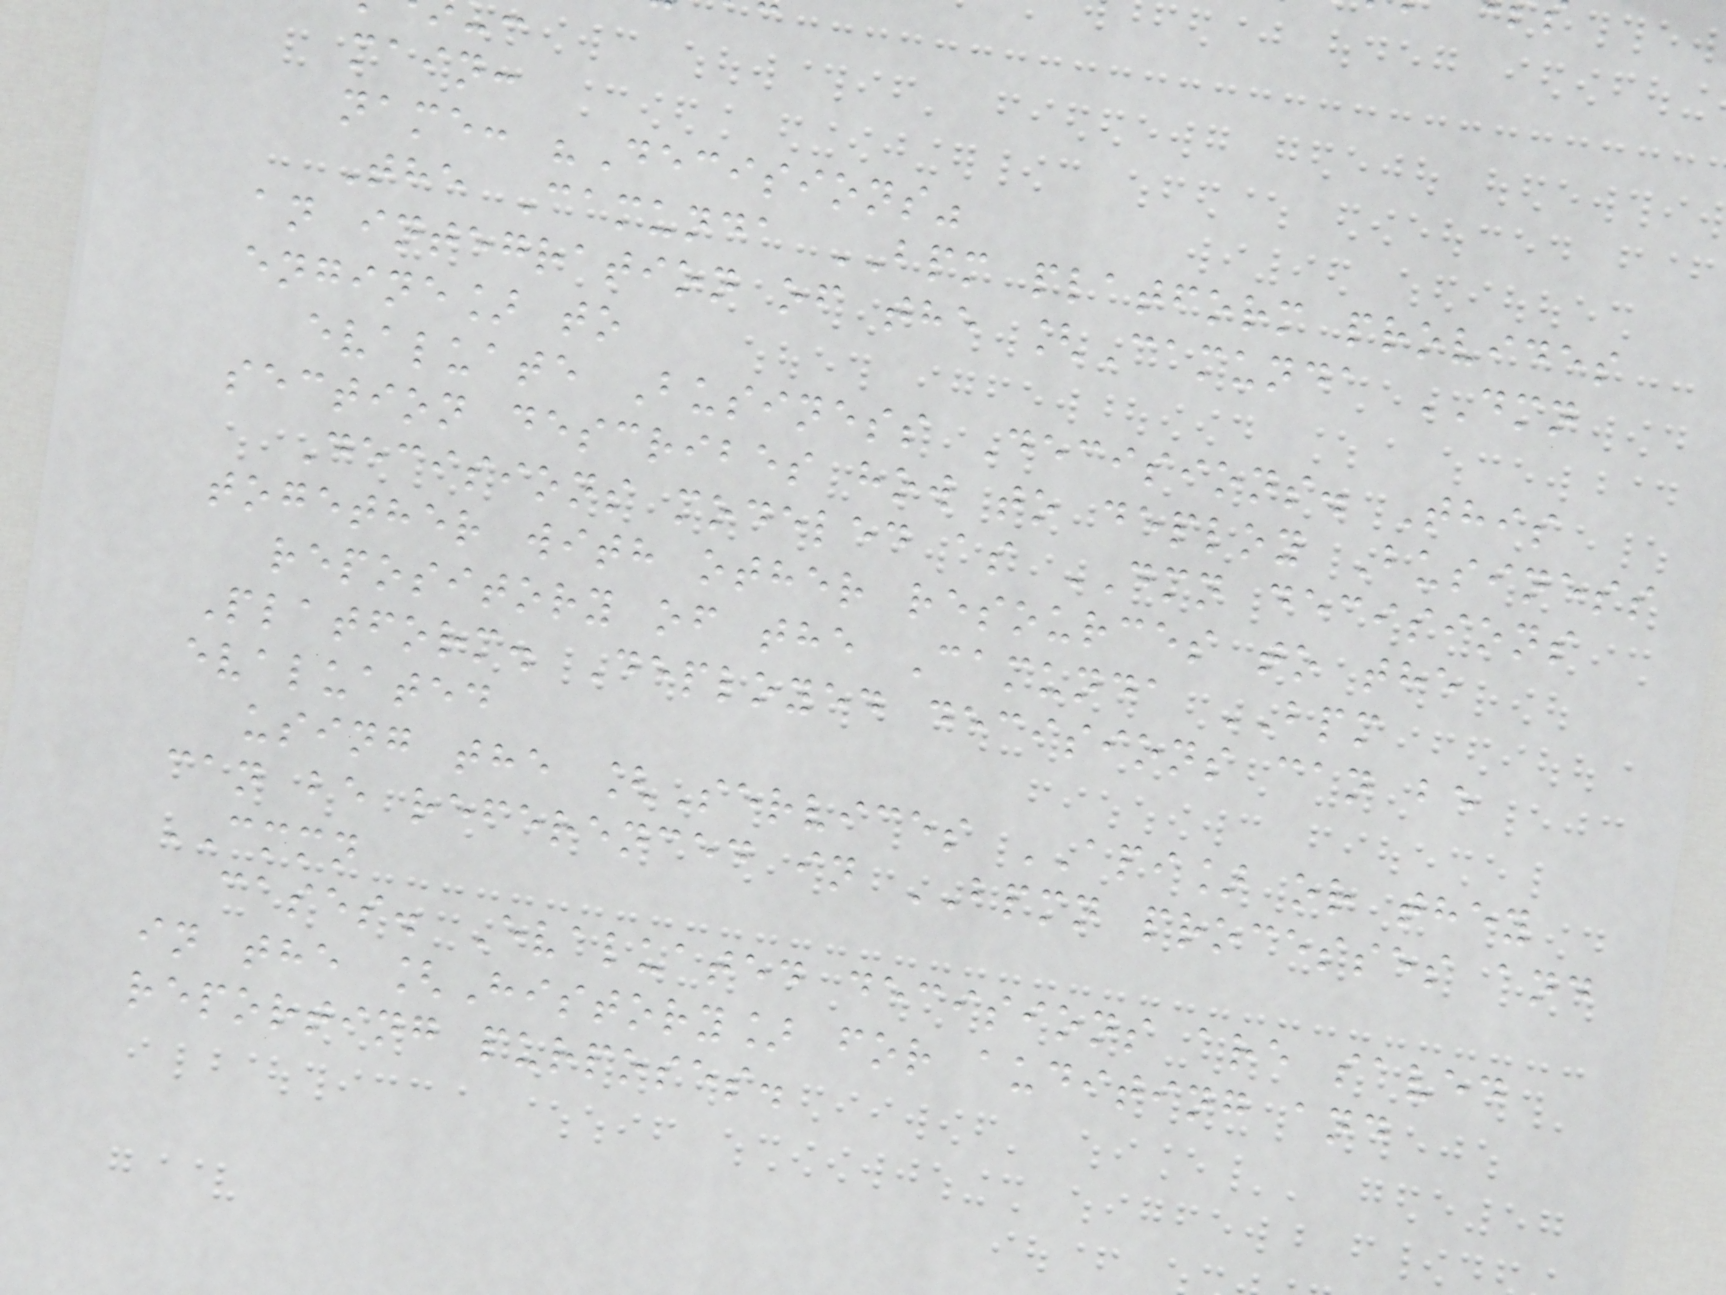main:
name: "Decisions"
The Camunda BPM platform provides
an integration of the [Camunda DMN
engine] to
evaluate Business Decisions. This
section describes how to deploy Business
Decisions modeled as DMN decisions
together with other resources to the
repository of the Camunda BPM
Platform. Deployed decisions can be
evaluated
using the [Services API] or they
can be referenced in BPMN processes and
CMMN
cases. Evaluated decisions are saved
in the [History] for auditing and
reporting purposes.
